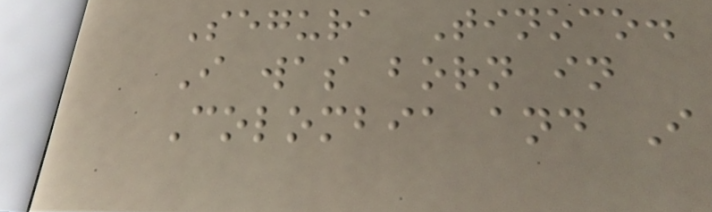Segura Tinoco.
I was born in
Colombia and I
